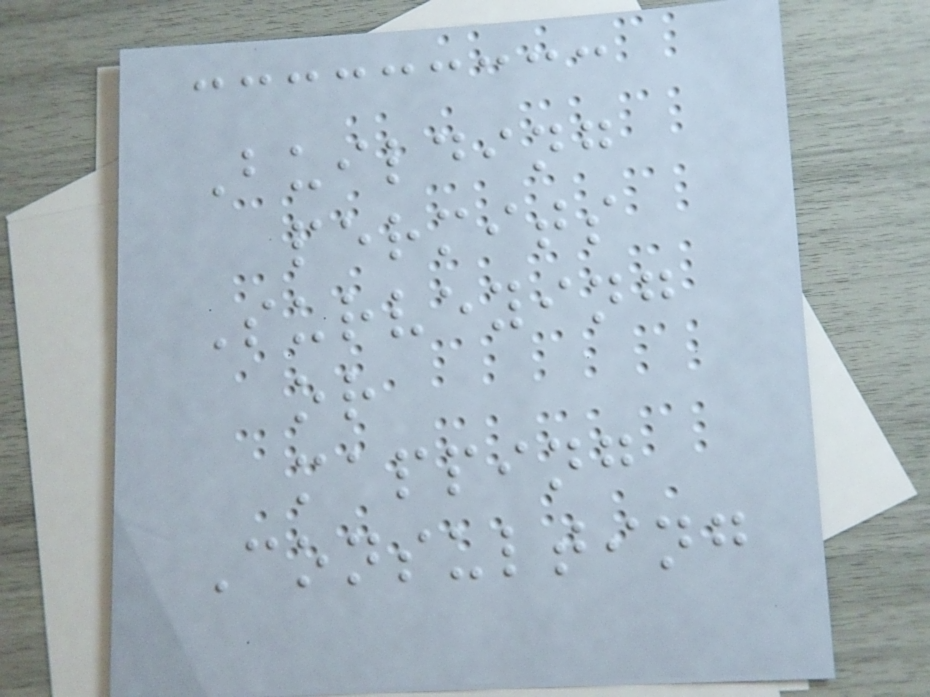Building
permits
Surveying
or
mapping
Consulting
